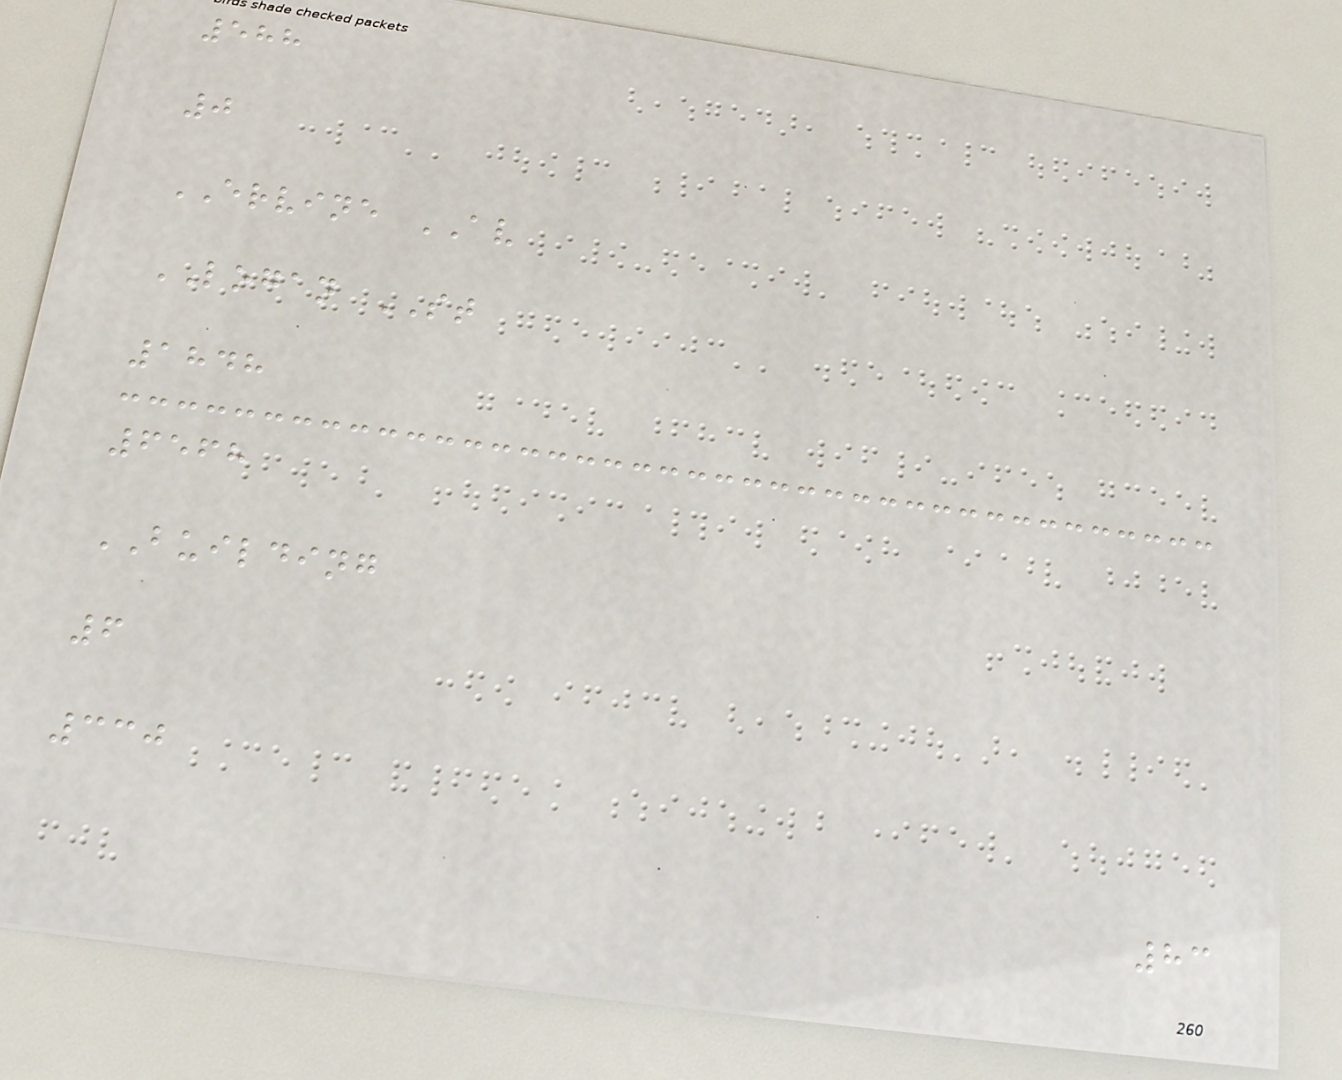588
0
ERVINE AV
LOGAN ST
1848
6568
BUILDING
6
330
83
